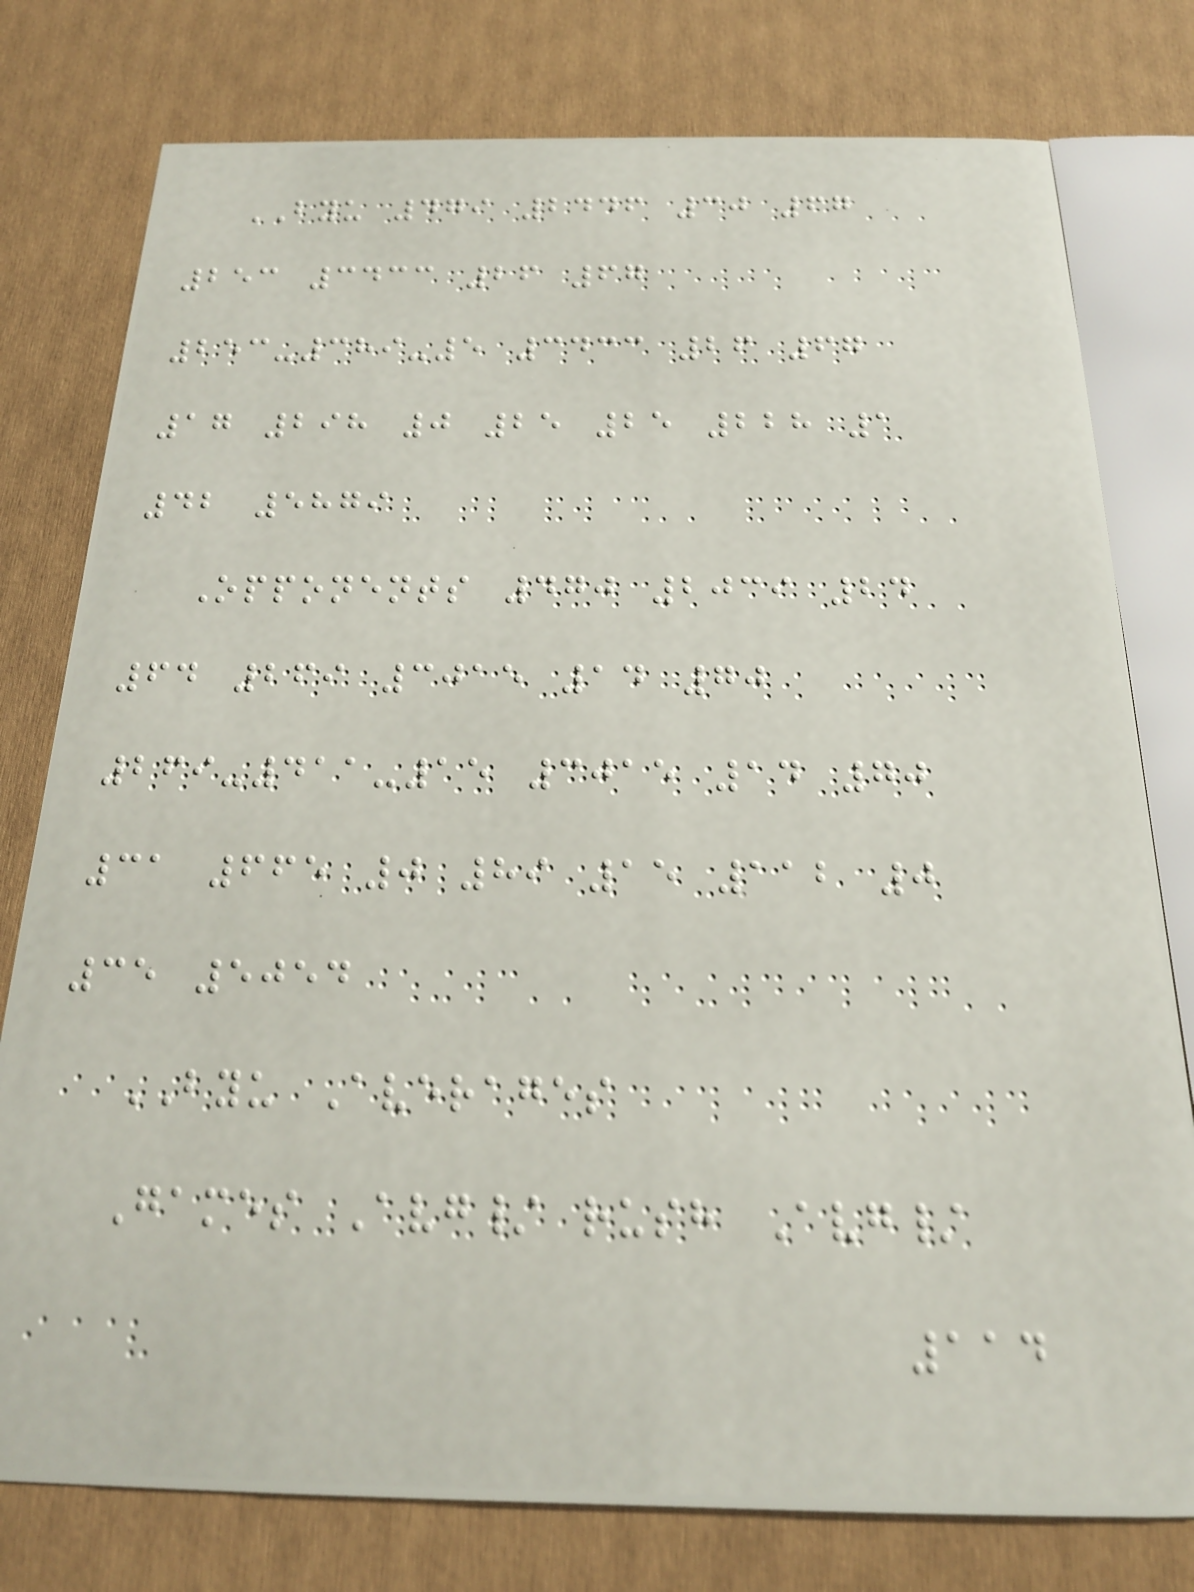BYU 479 2446 30 67
253 3433 26 67
253-389-5 3433 26 67
17 298 0 25 25 228 1
42 5879
Opponents 470 2039 24
64 269 3015 14 70
269-411-15 3015 14 70
31 665 0 89 15 112 0
35 5054
BYU Averages
Games Avg/ rush Avg/
114
